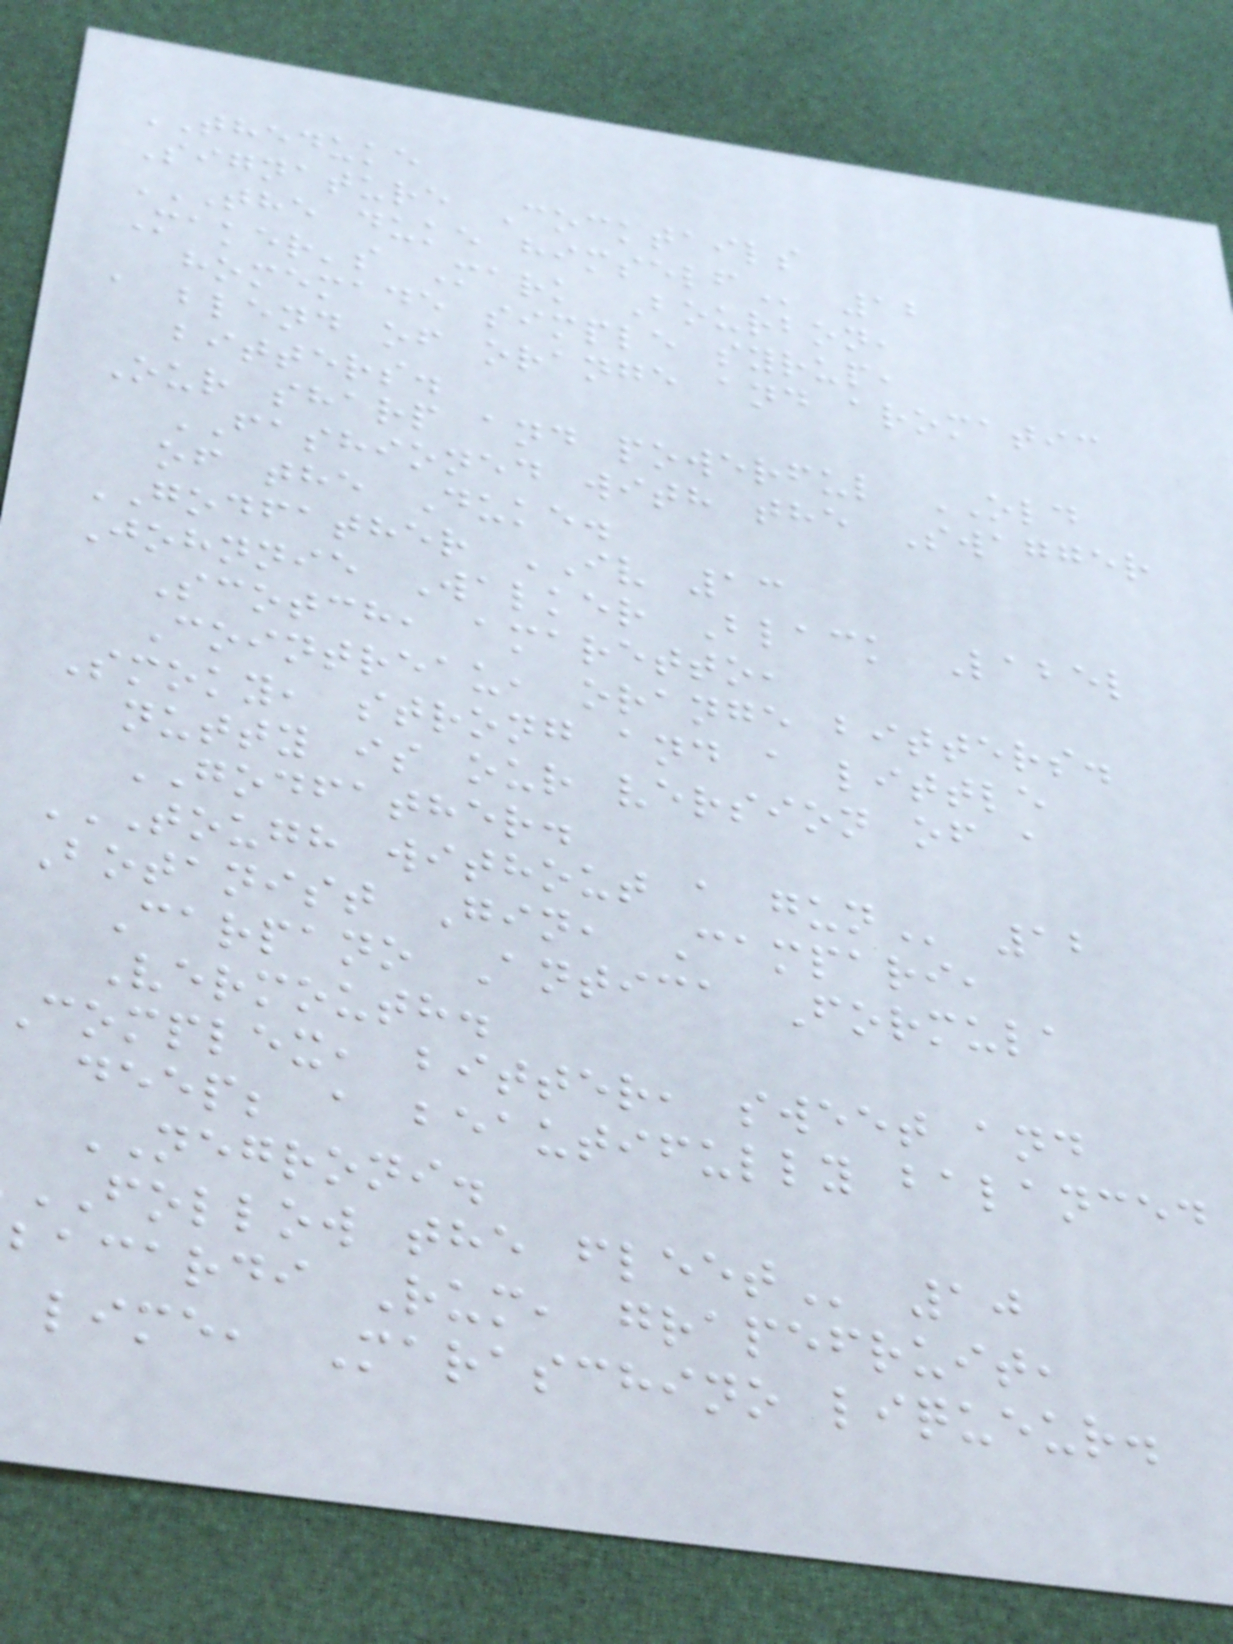THEDUKE
Signature Cocktails
THE DUKE HIMSELF 12
Maker's Mark Bourbon,
homemade simple syrup,
a blend of orange and aromatic
bitters.
Our sharp and powerful OLD
FASHIONED with the Swagger
of the Duke.
GODFATHER IV 13
Johnnie Walker Black Label
Scotch, amaretto,
Cointreau, orange bitters.
Smoky, strong and a little
nutty is our version of a
GODFATHER.
TOUGH WITHOUT A GUN 12
Botanist Gin, Campari,
Carpano Antica Formula
Vermouth.
complex, bitter, sweet and
deep; a beautifully balanced
NEGRONI.
FOLLOW the
bacardi Rum, grapefruit,
lime, Maraschino liqueur.
